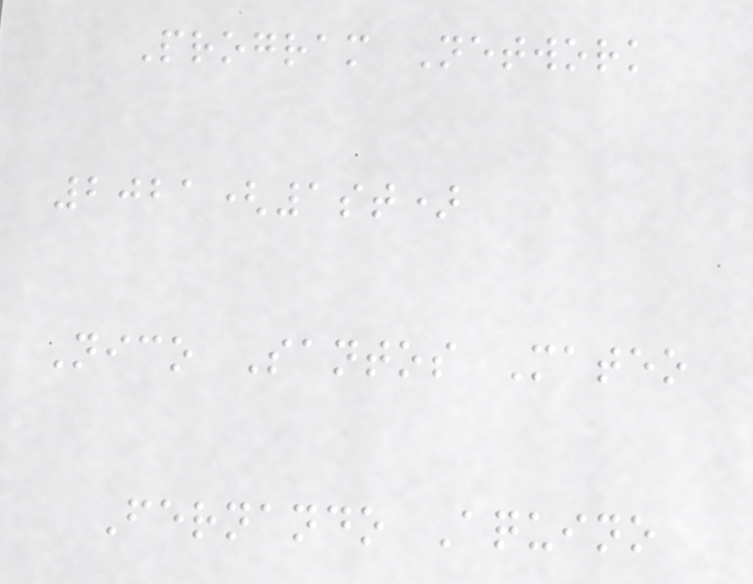Program Network
2021(1st)
Nico Santos Mateo
Fernando Aquino
